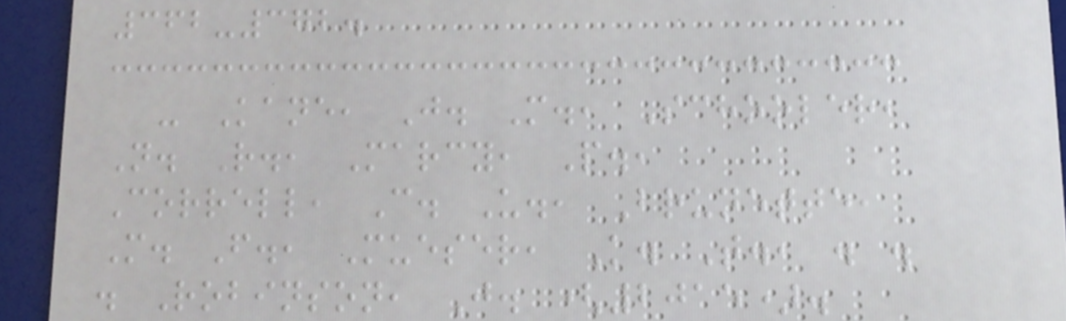362-372.
- Kane, J. M., Schooler,
N. R., Marcy, P.,
Correll, C. U., Brunette,
M. F., Mueser, K. T., . .
. Robinson, J. (2015).
